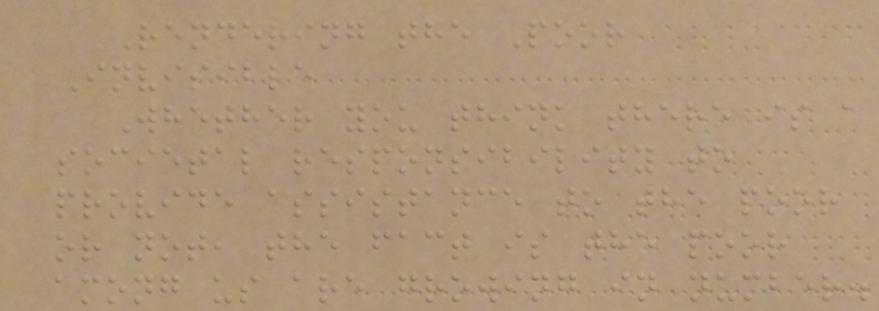Rendering the Poor
Invisible
Whether you think there is a
societal responsibility to
provide assistance to the poor
or not, the fact is the poor
among us are growing in number.
